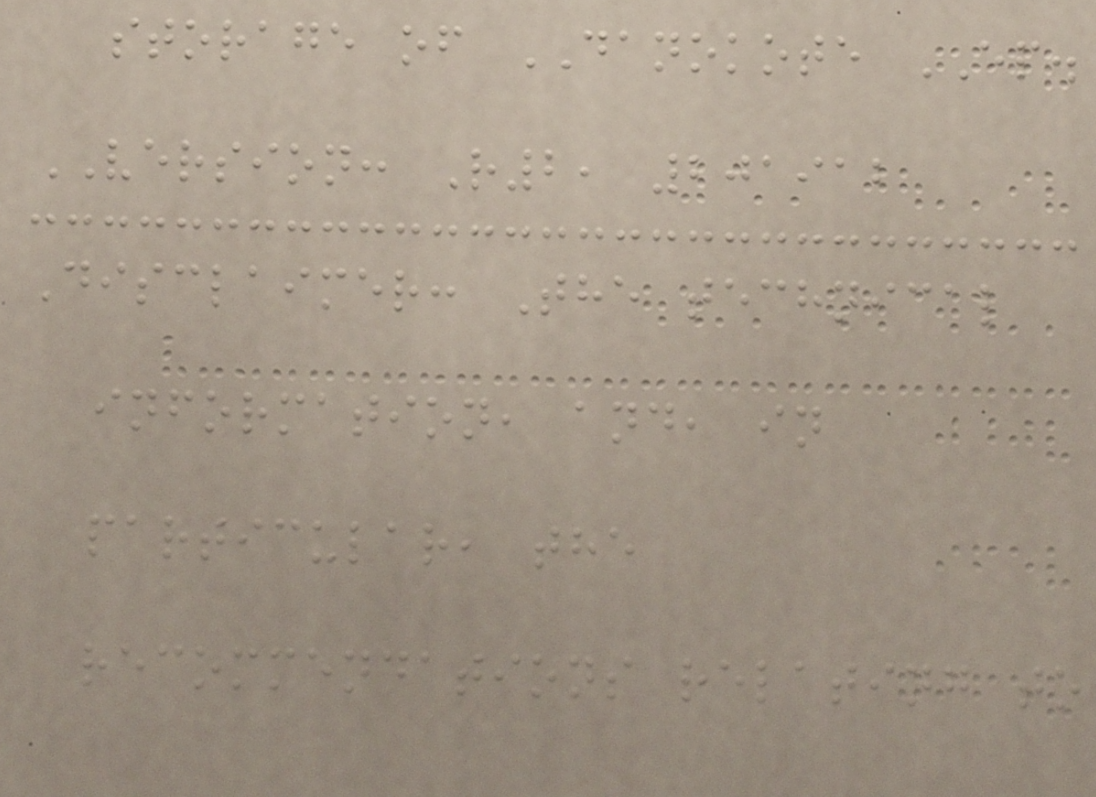storage of DANOKOTE EP.
VERSION: R2, 201912
Disclaimer: The technical
information, and, in
particular, the
recommendations relating to
